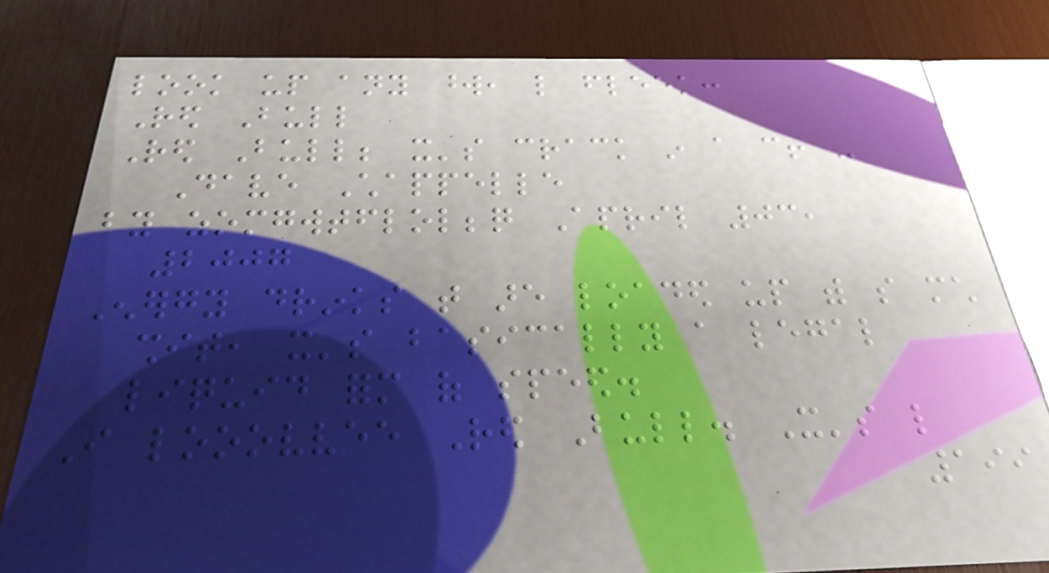look up any word, like fleek:
Red Bull
Red Bull; it's crack in a can! -
Dave Chappelle
by zomgwtflolbbq April 03,
2007
Energy drinks that are loaded up with so much
shit, it's basically a legal
liquid form of speed.
I looovvee Red Bull. It's like
199
